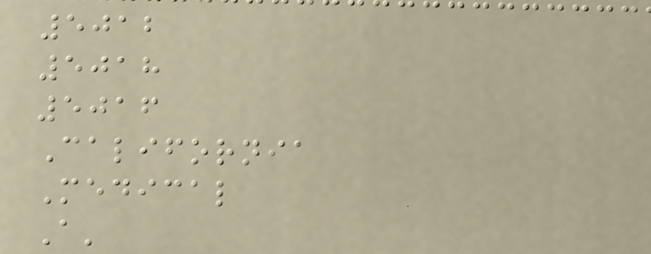5012
5018
5016
California
Medical
A'
